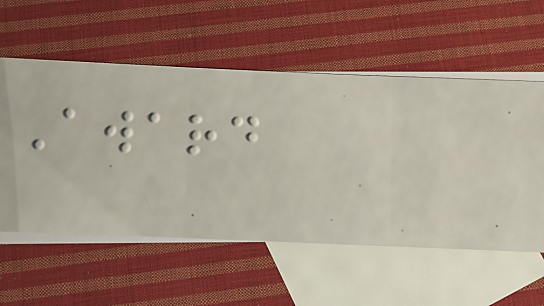Award
